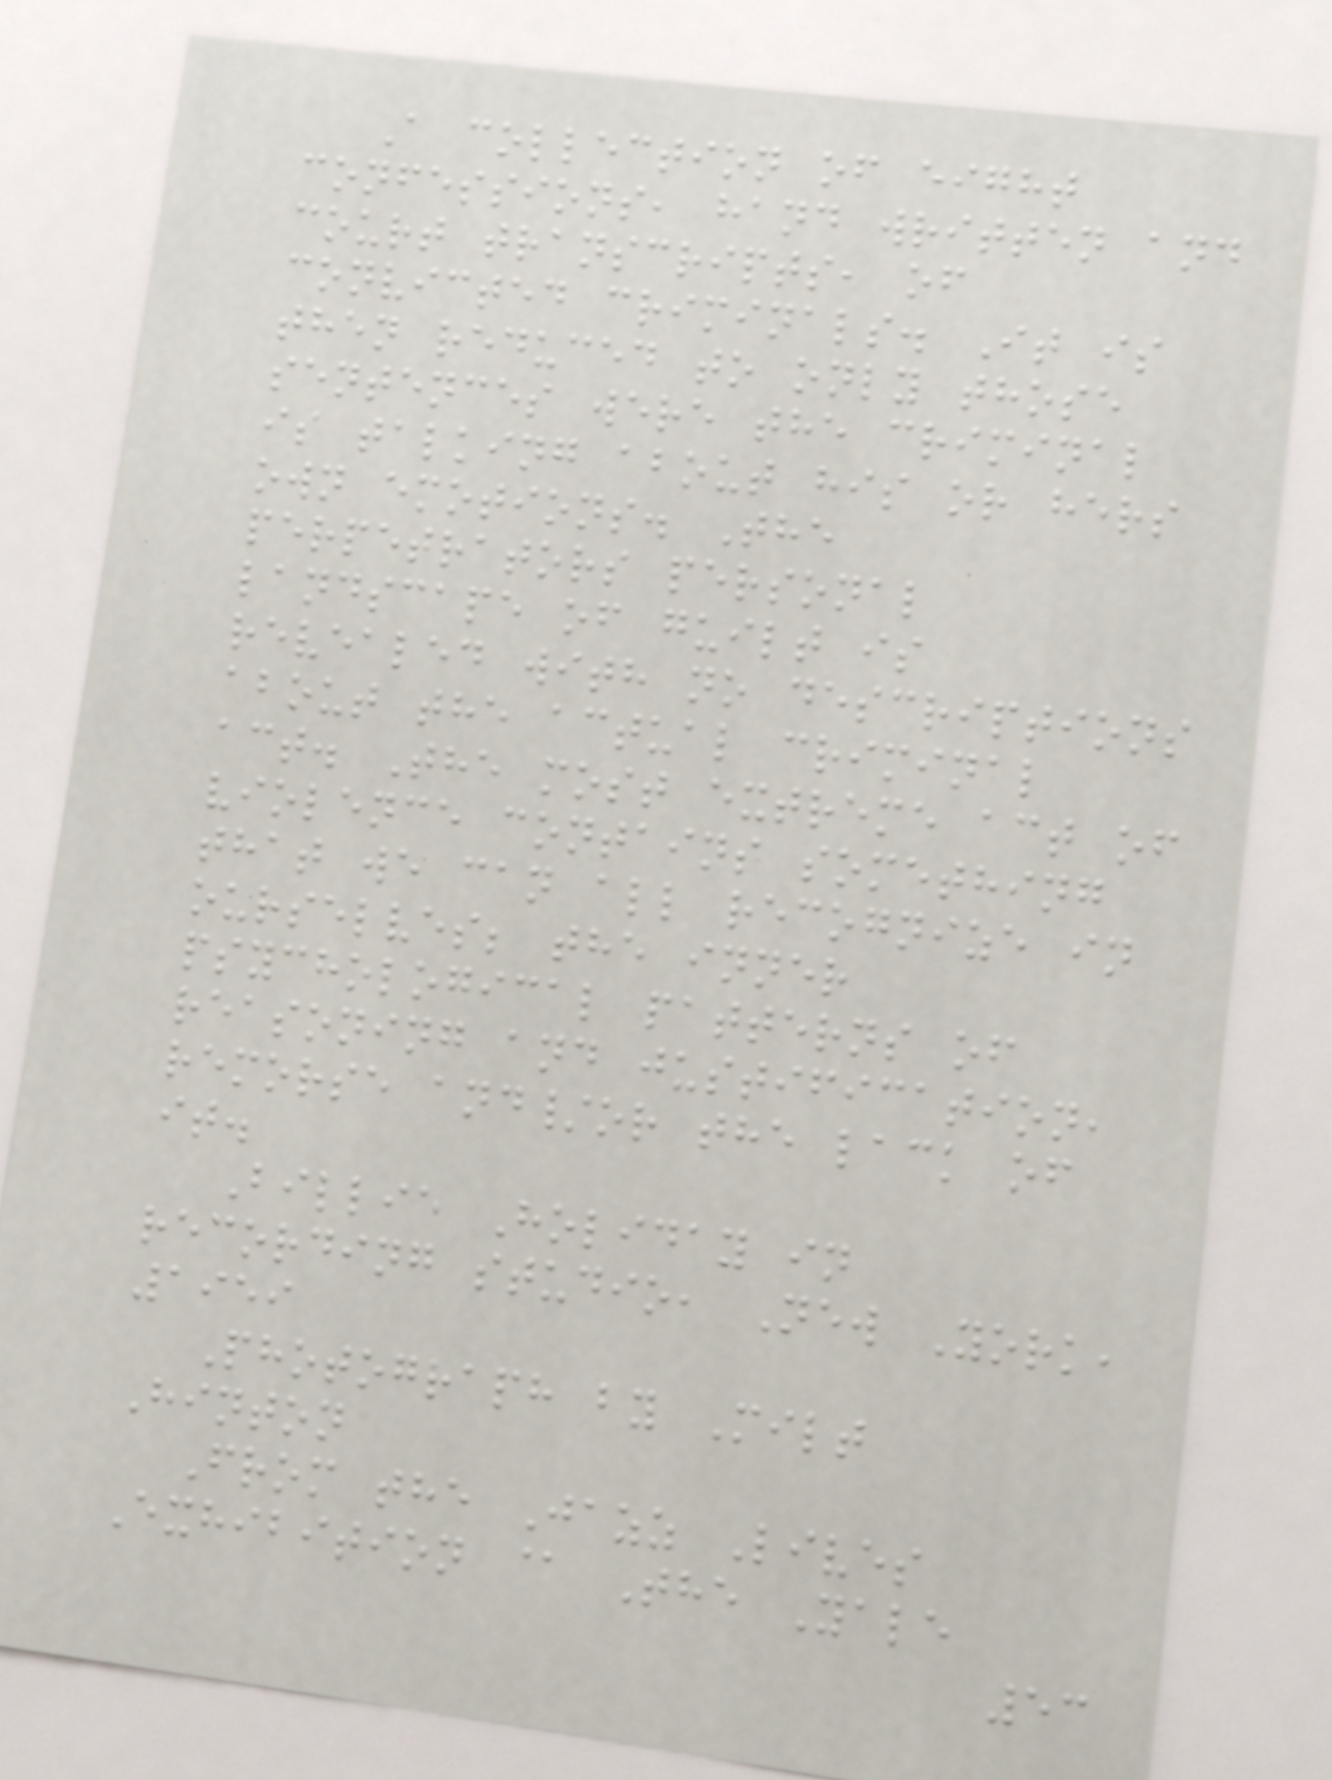A collection of eight
confessions, hand written and
court transcripts, of
convicted criminals. It is
then reduced to only those
sentences were the criminal
is talking about his or hers
own emotions. The
perpetrators personal
landscape of guilt is
revealed with no descriptions
about the actual criminal
act. The most extreme act of
violence contains something
that we can all recognize in
ourselves; the inner
psychological patterns of
reasoning and justification,
remorse and/or the lack of
it.
Billie Holiday in
recording studio, New York,
1959
Photograph by Milt
Hinton
From the Jazz Lives
Exhibition @ The Yale
53
